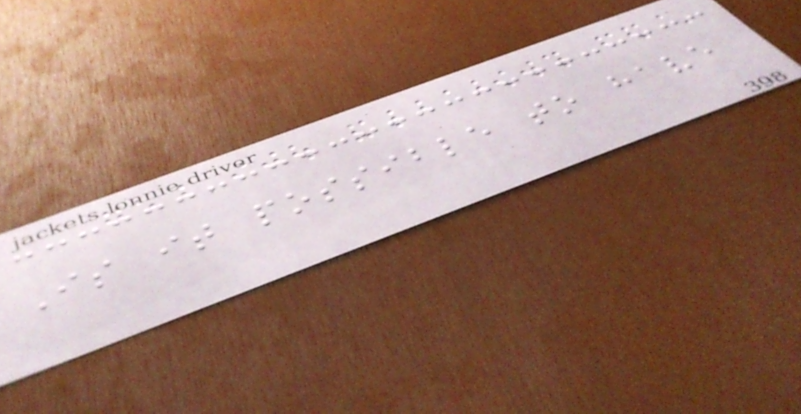Is it possible to have
